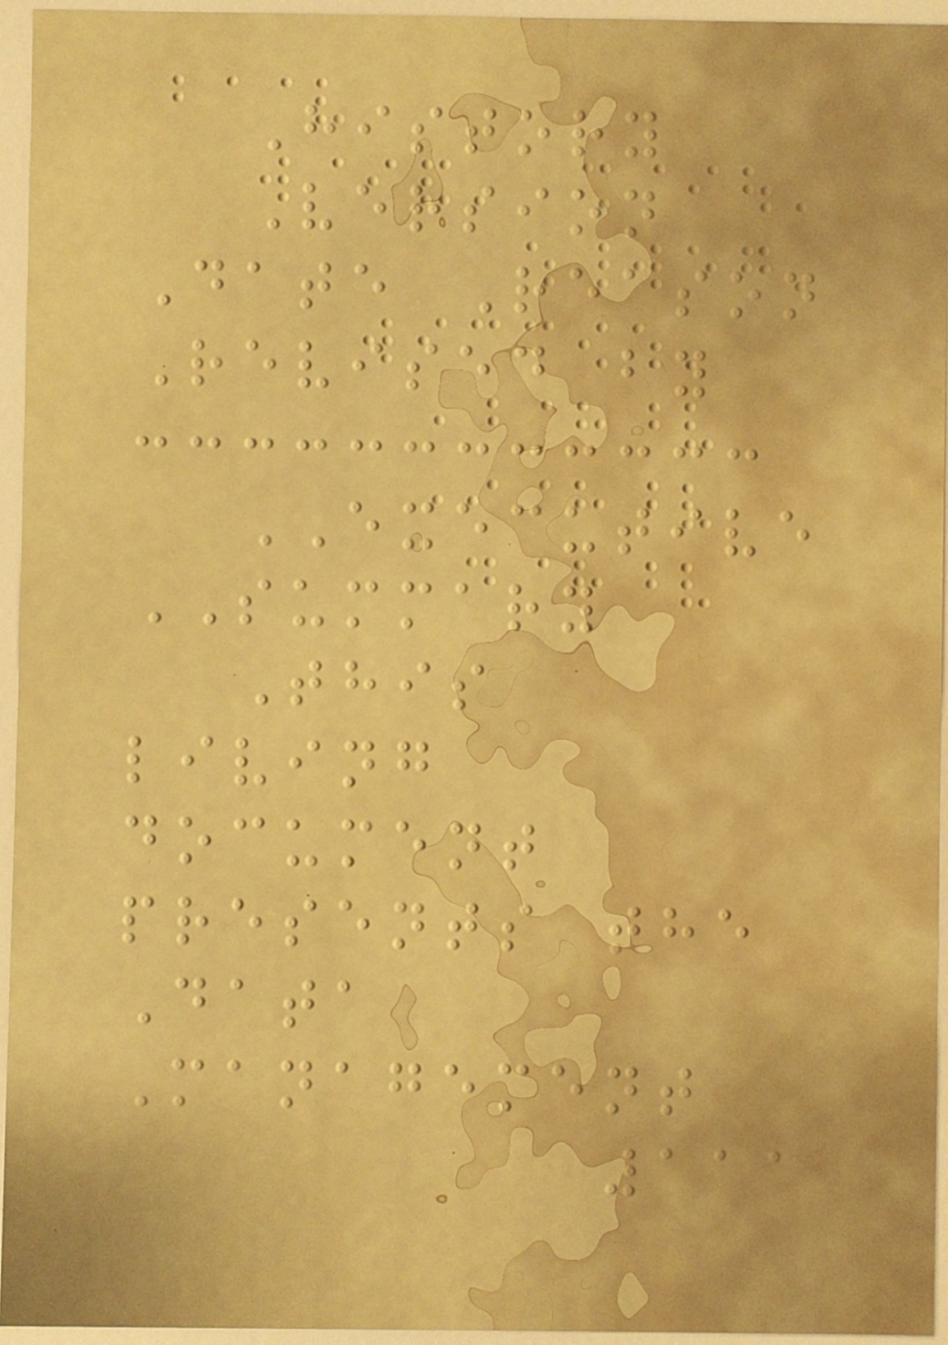History
Version
Date Reason
Revised by
EXECUTIVE
SUMMARY
This
living
document
presents the
Data
Management
111
